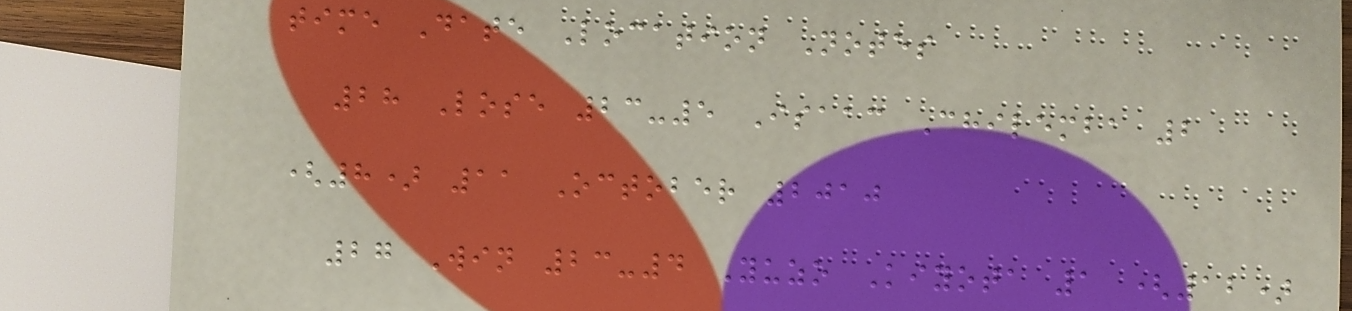time Date Location Notes
28 Lose 23-5 Isaac Chilemba 2
(8) 11 October 2010
27 Win 23-4 Yuzo Kiyota 1 (12)
